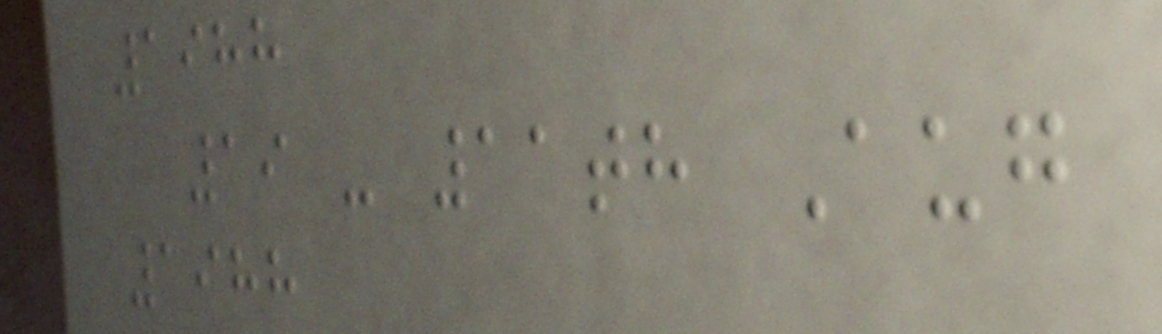1988
19 - 11th Aug
1988
